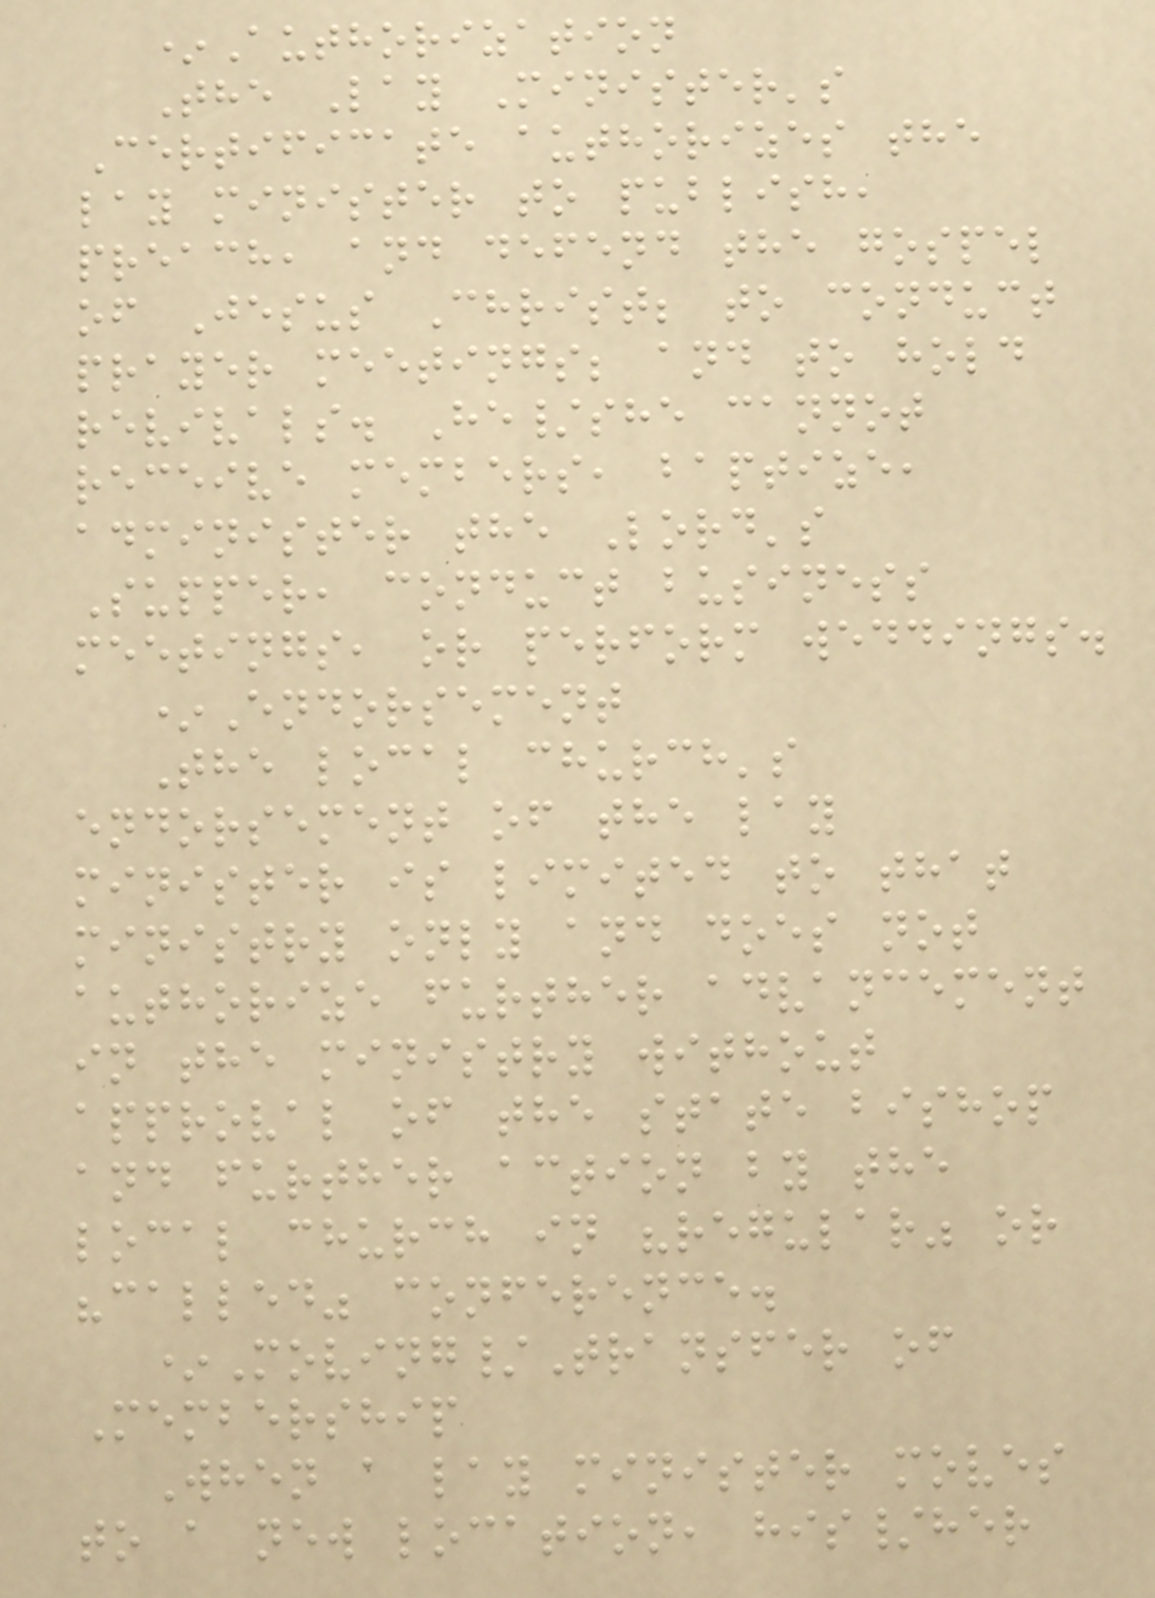*Authorization
The Lay Minister's
Certificate authorizes the
lay minister to publish,
preach, and defend the gospel
of Jesus Christ; to conduct
prayer meetings; and to hold
revivals. He/she cannot
receive members, baptize,
administer the Lord's
Supper, conduct business
meetings, or perform weddings.
*Endorsement
The local church's
endorsement of the lay
minister is limited to that
ministry only and does not
authorize further advancement
in the ministry without
approval of the state bishop
and further action by the
local church in "regular" or
"called" conference.
*Moving/Transfer of
Membership
When a lay minister moves
to a new location, his/her
